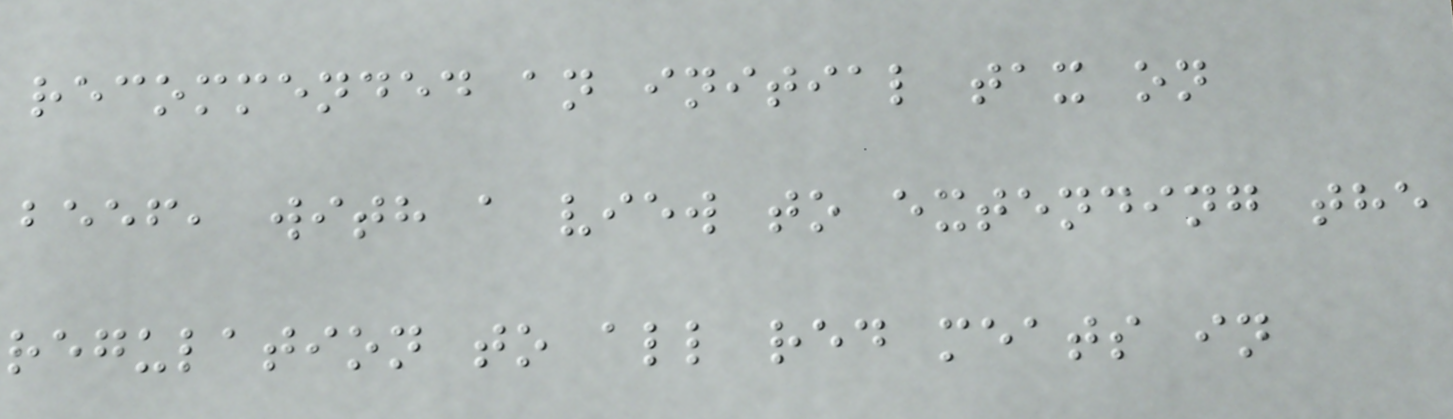recommended an initial tax on
beef, with a view to extending the
regulation to all red meats in
